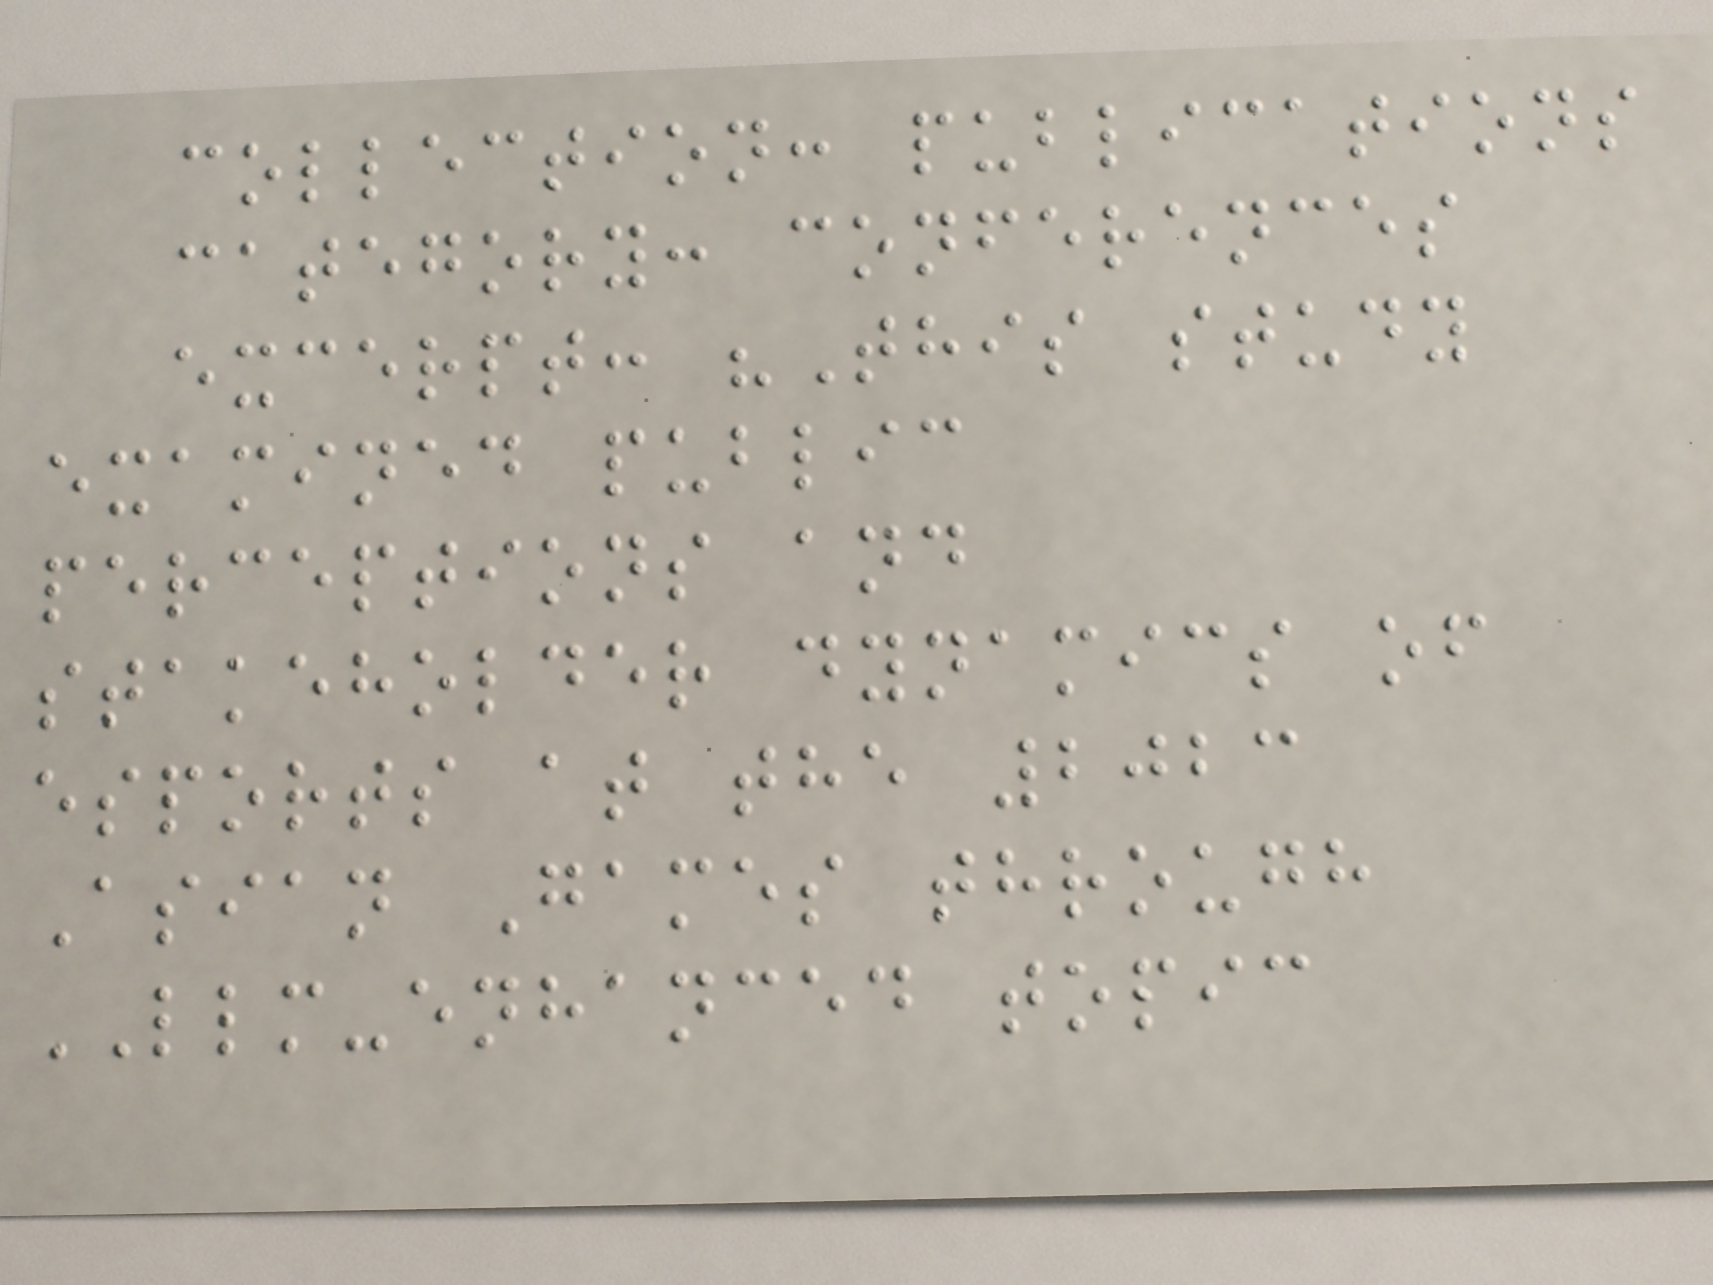collection: publications
category: conferences
excerpt: "This study
examined public
perceptions and
stakeholder dynamics of
esports at the 2023
Asian Games through
LLM-enhanced topic
